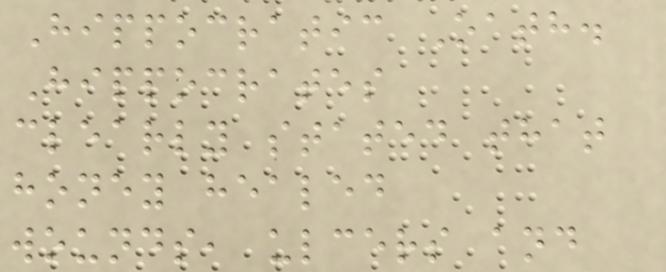Hippocratic Oath.
Hippocrates
clearly stated that
honey healed
wounds, ulcers and
